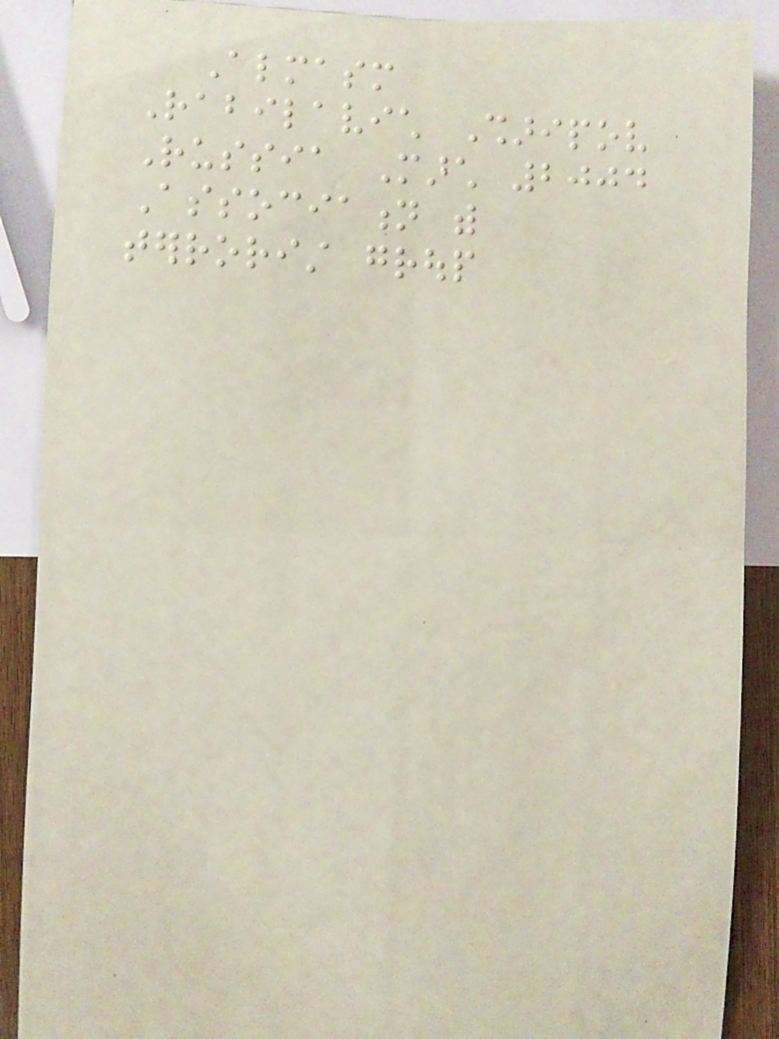Almasm
Rabilavich Sharipov
Russia March 2004
Association with
terrorist group
